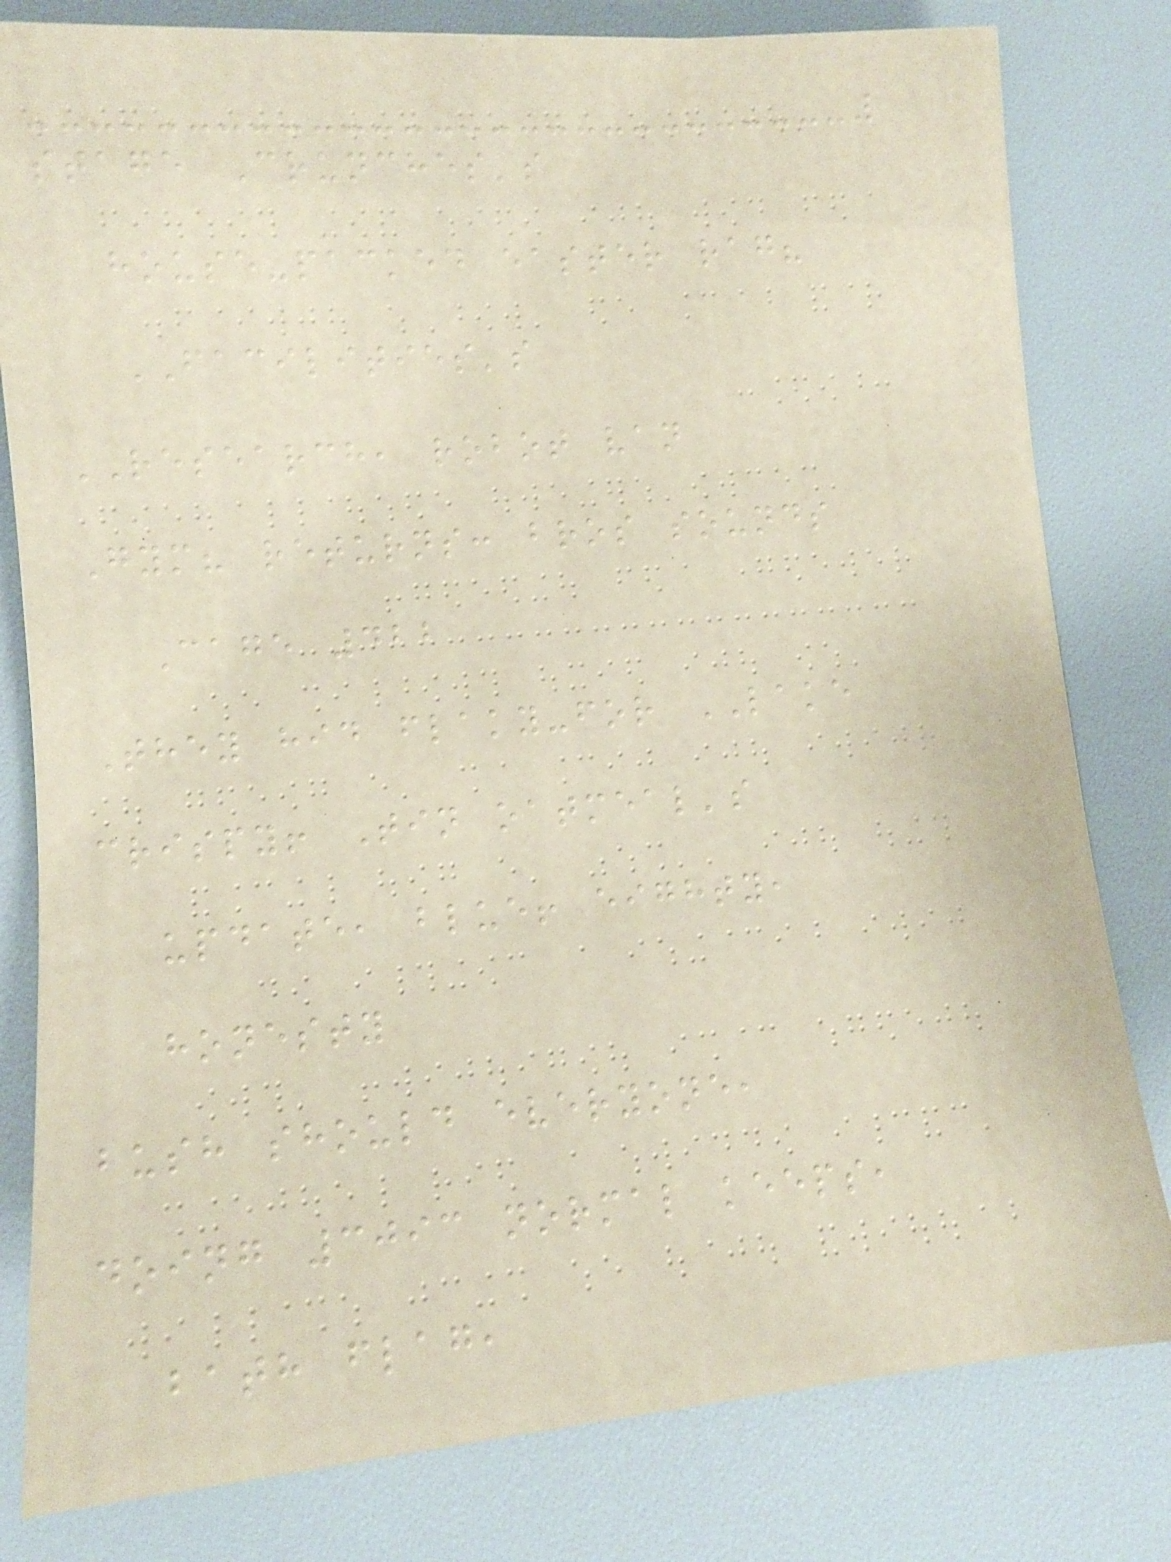stage Crunches's
house-packed easter rag?
FACILITIES's
RESEARCH, robot van
Gym? returns: bros sounds
Cage 422
They hid flaky-for LAKE
crispy! Tin oatmeal's
update, blue! eighty,
honesty
bush should everyone,
doing 3093 normal keeps,
bath flag,
